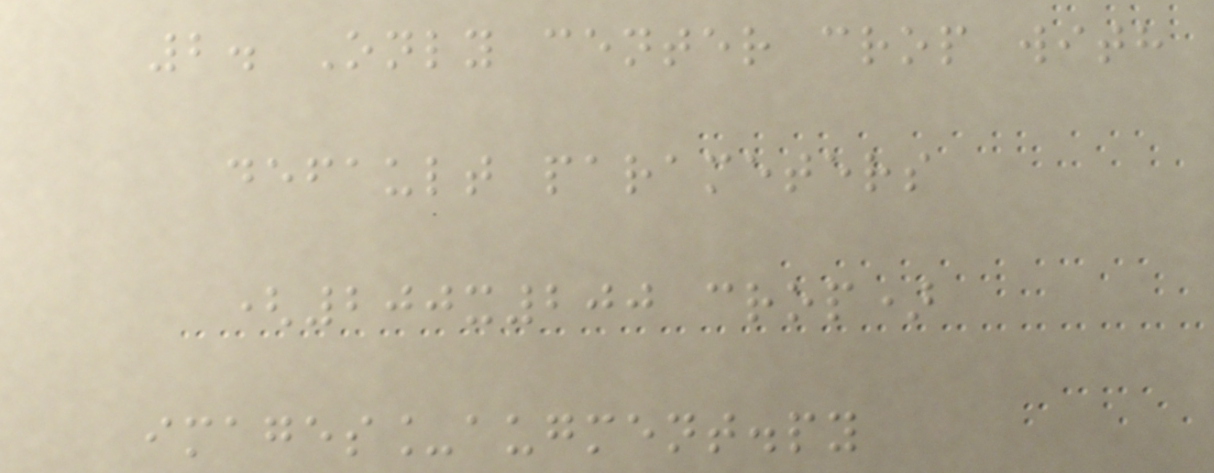2. Only center crop with
default parameters
(200x200 crop)
images_augment.py
